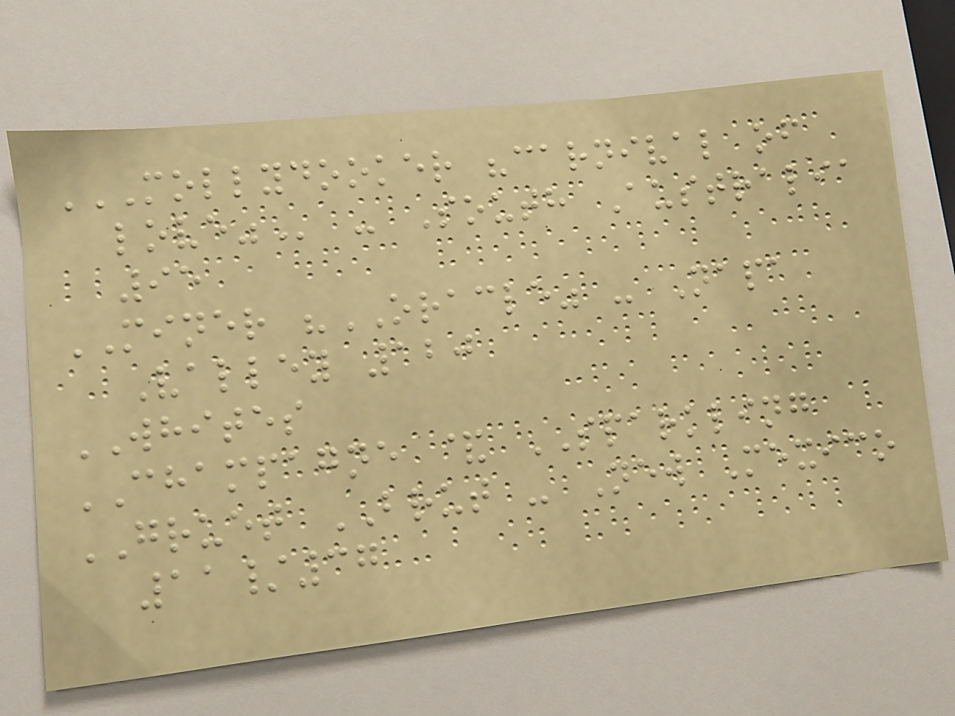MOLLYDOOKER "CARNIVAL OF
LOVE" - South Australia
95
MINER "ORACLE" - Napa
Valley 120
WHITES
CHAMPAGNE & SPARKLING
GRUET BRUT - New Mexico
11/37
